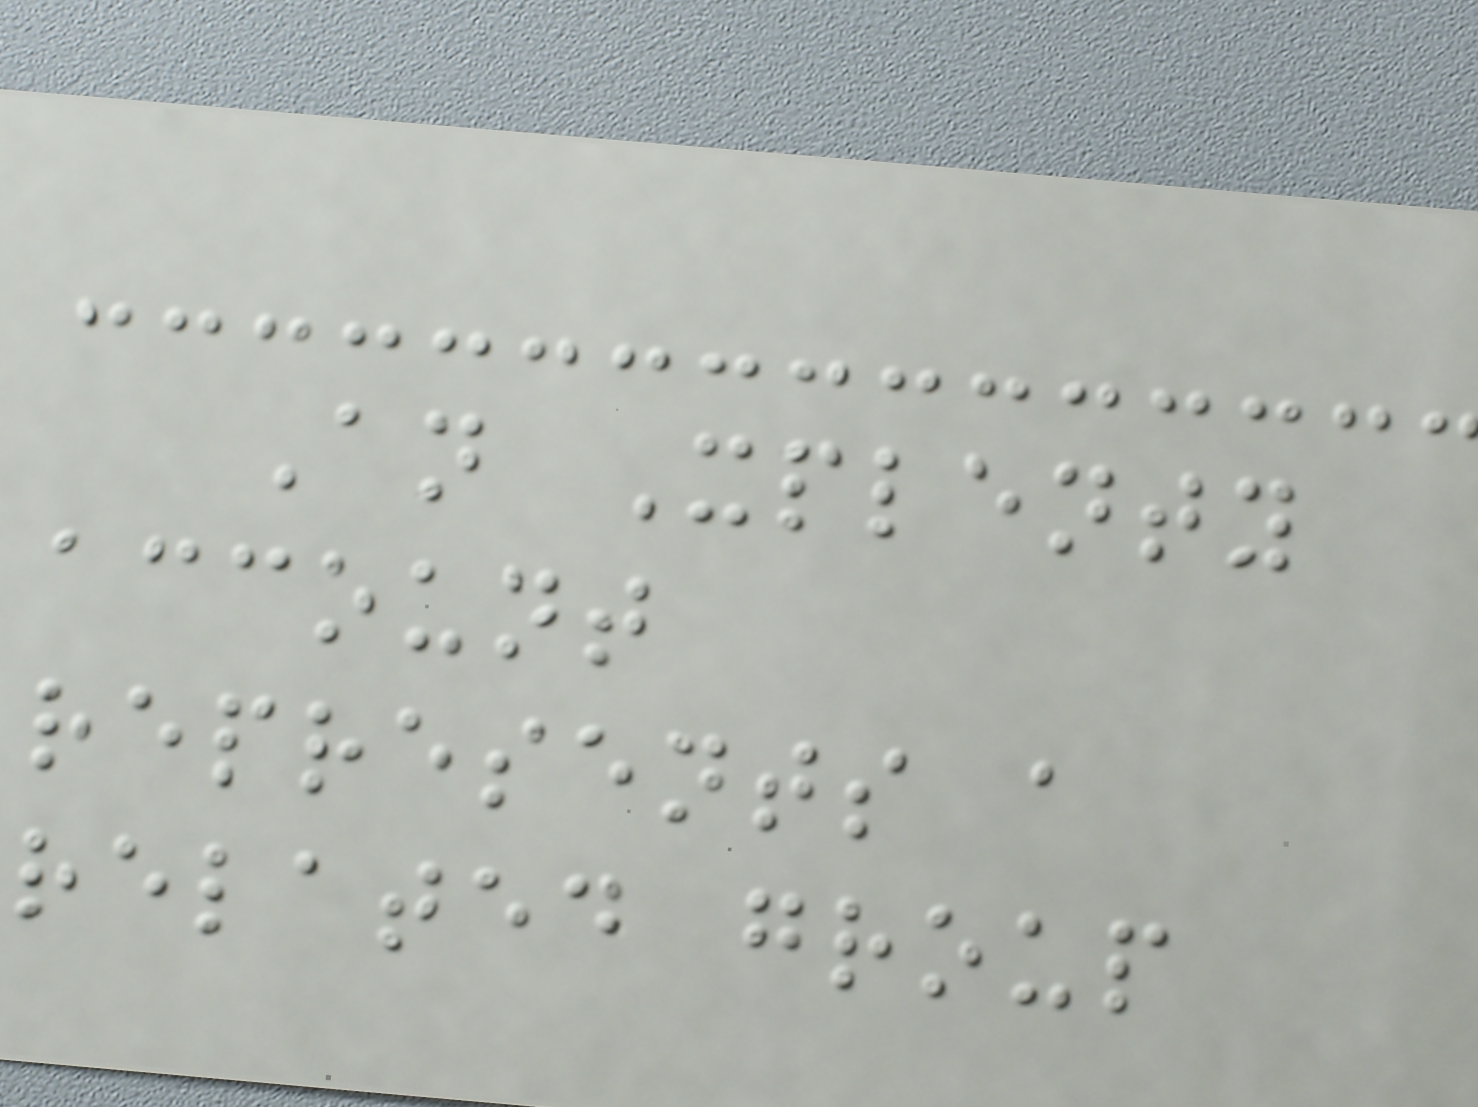An Xplenty
account
represents a
related group
